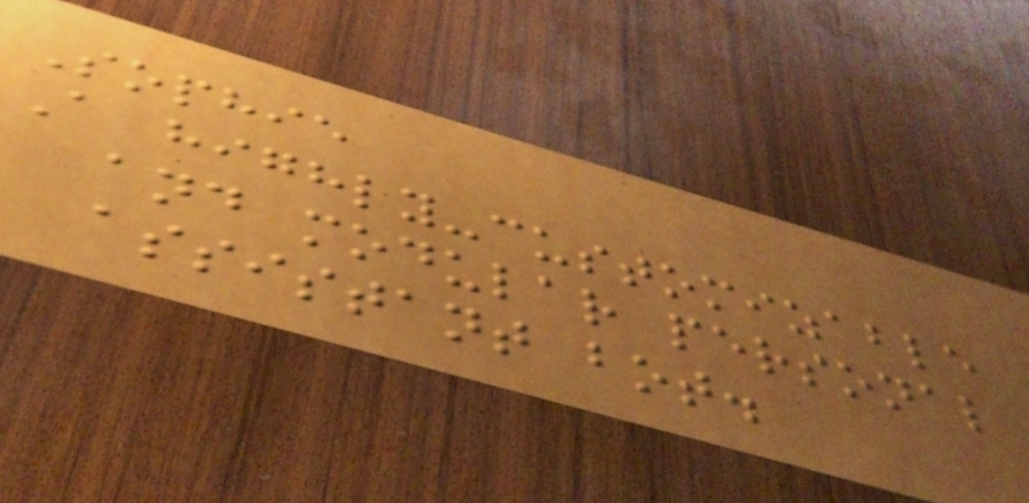Sophie
A highly-customizable
and modular personal
assistant bot.
